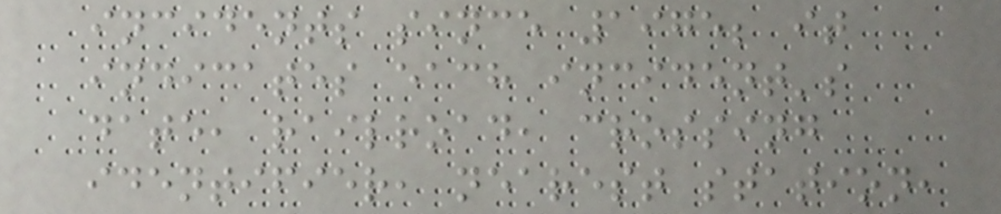incidents since 1975; it
indicates each incident's
date, railroad, crossing
identifier, nearest station,
